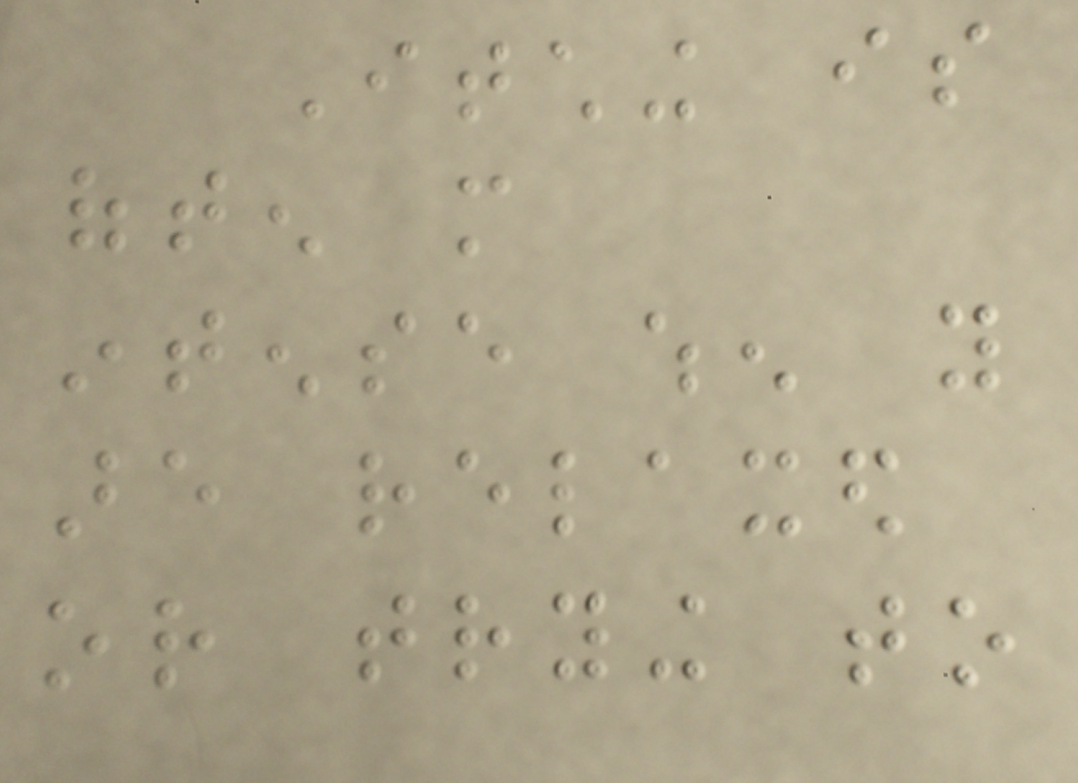Itching is
often more
intense when you
are relaxed
or trying to
